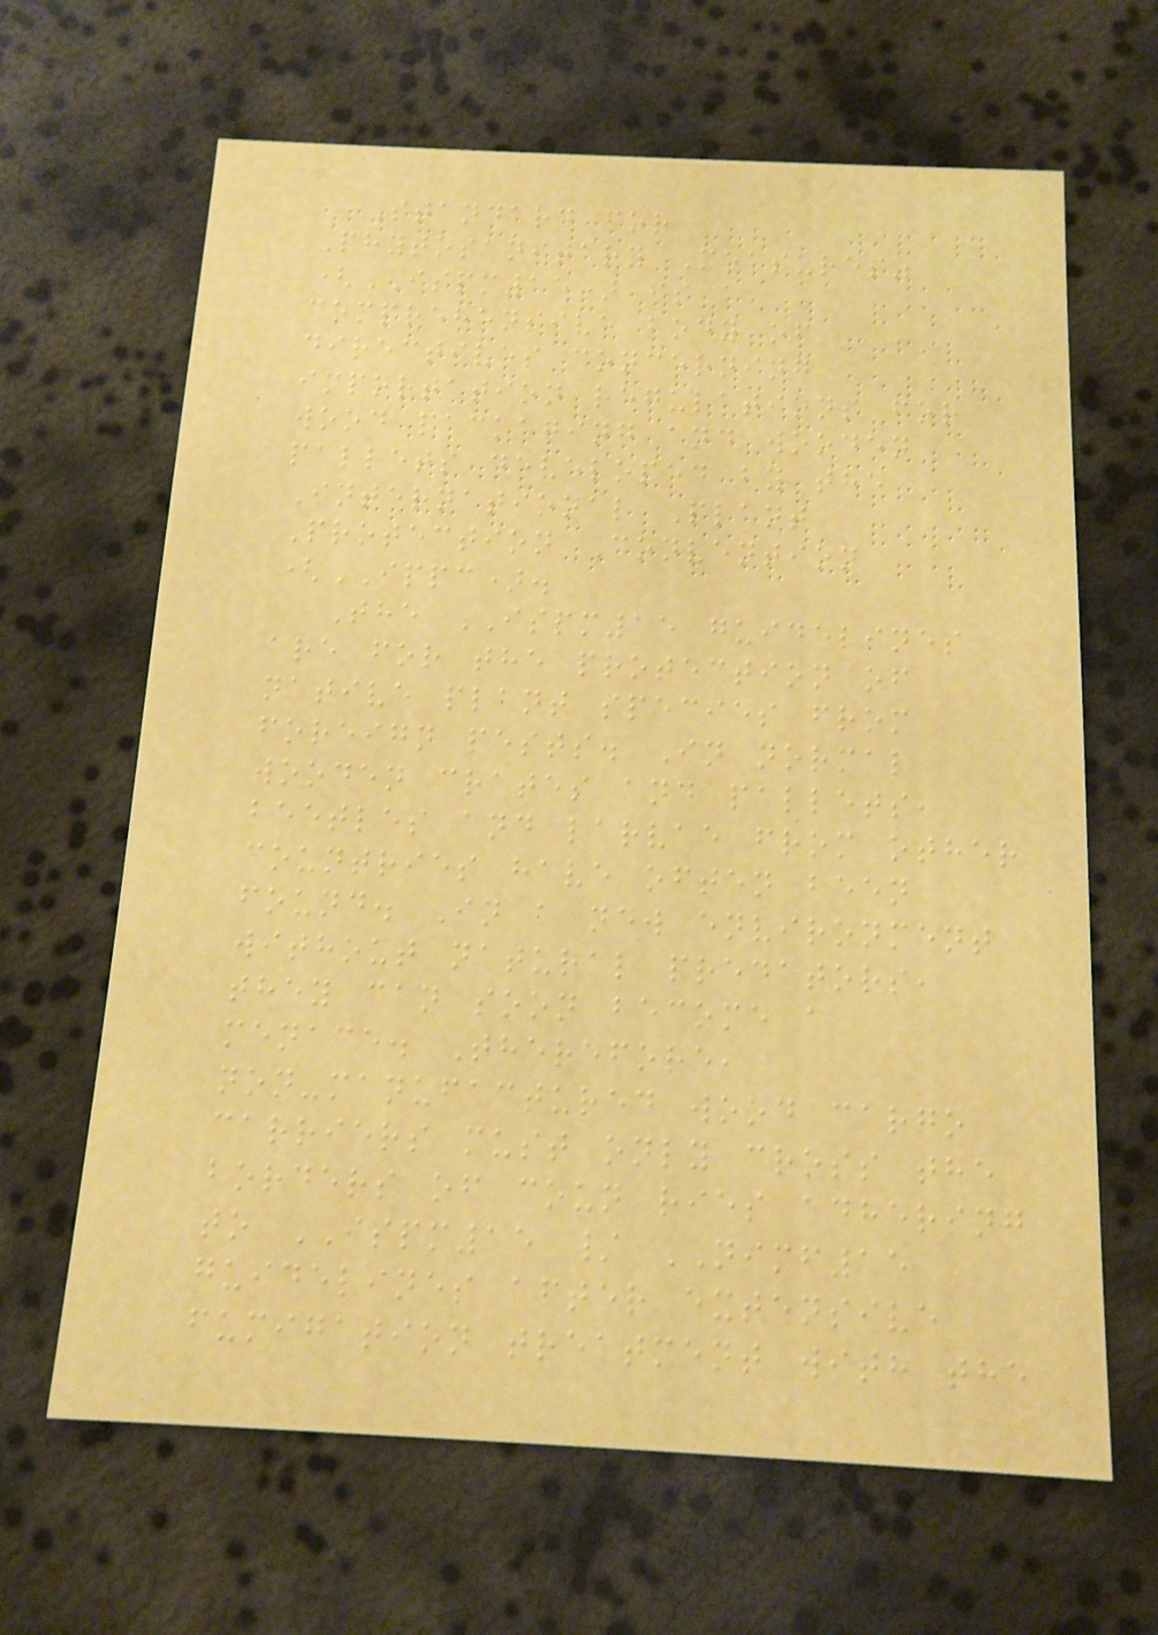Standard for
Phytosanitary Measures"
(ISPM15) is a
comprehensive body of
directives concerning
importation regulations for
wood packaging and wooden
pallets developed by the
International Plant
Protection Convention
(IPPC).
The ISPM15 guidelines
are for the protection of
native plant species from
foreign pests. In normal
wooden crates and pallets,
beetles and larvae from other
countries have often been
found. In a new environment
without natural predators,
they can soon become a
menace. Therefore,
non-manufactured wood cargo
carriers must only cross the
borders of coun ries adhering
to ISPM15 / NIMF15
guidelines after extensive
fumigation treatment with the
